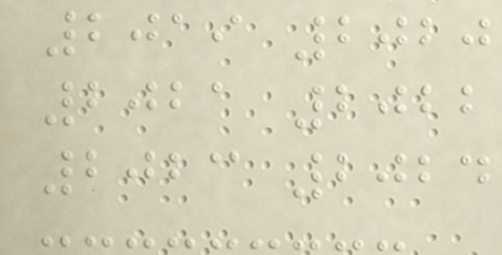2019 2020
2021 2022
2023 2024
